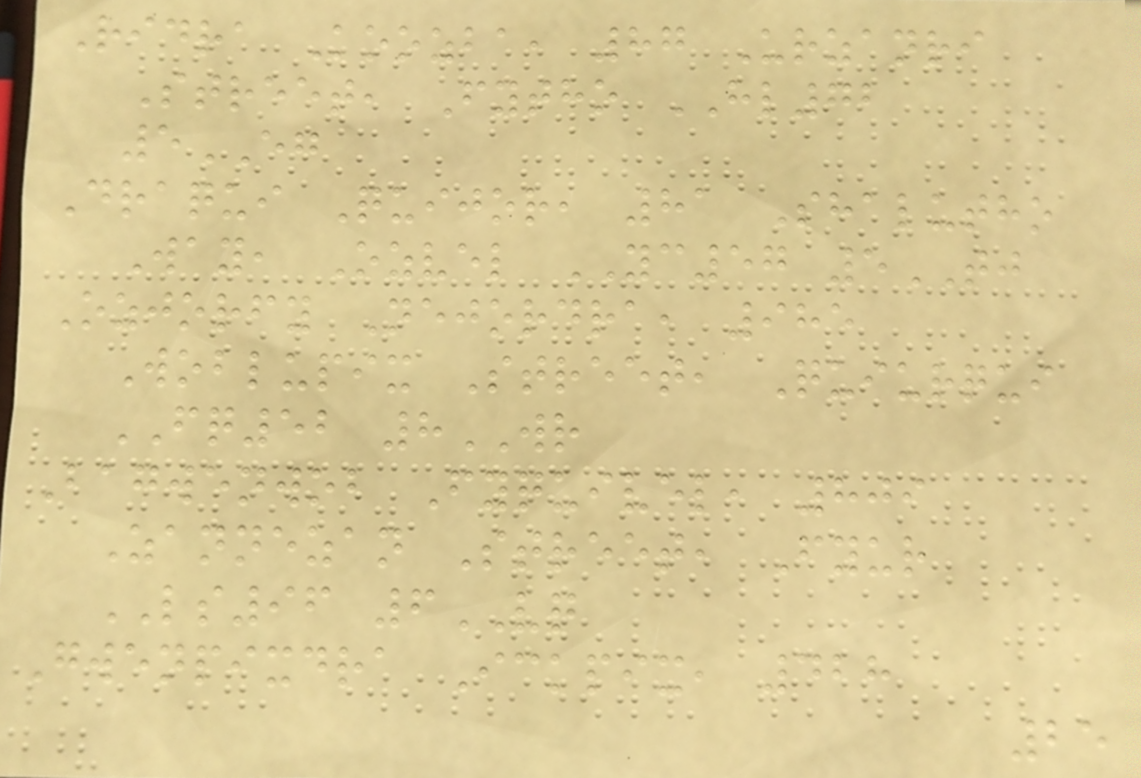Ridra Koozba, 87 Urzanri
Street, Fytho HL72
5EG
Draqui Quijor, 81 Shalutho
Way, Ozvel YC57 5TJ
Ozjorfy Nejordra, 985
Woblupix Street, Quiurqui
FQ52 8WR
Bagwenwob Fyquivel, 809
Zannezan Street, Fyur
LS96 6VQ
Gwenpixdra Ickpix, 428
25
